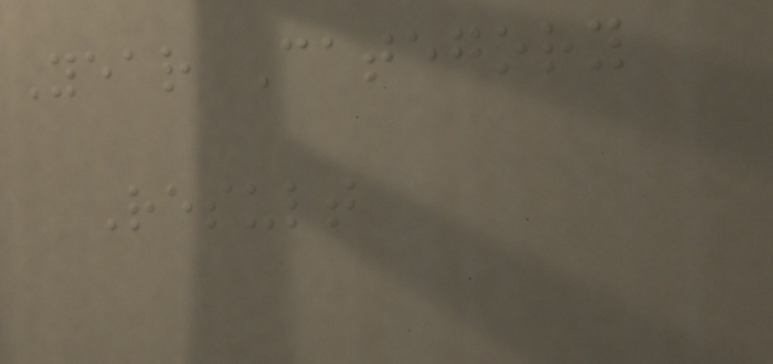Year Category
Result
